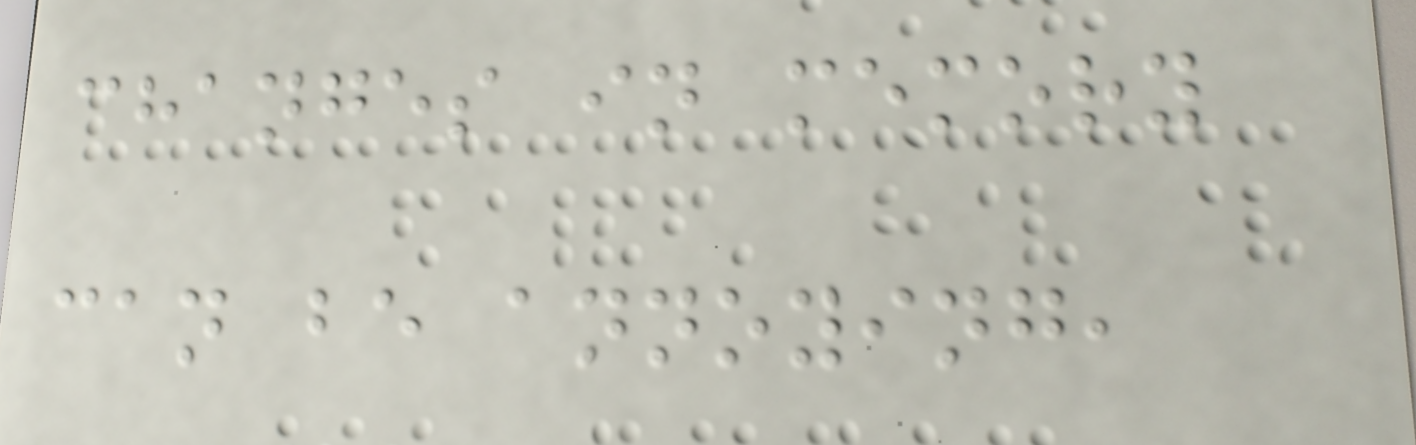changes in memory
can be annoying,
